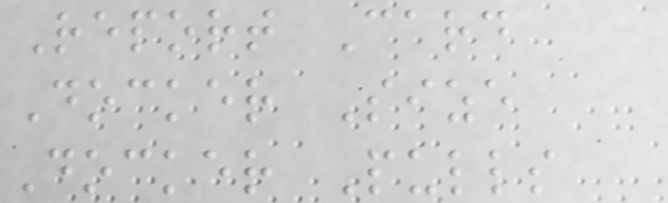Report Card
Docker Size
Docker Pulls
